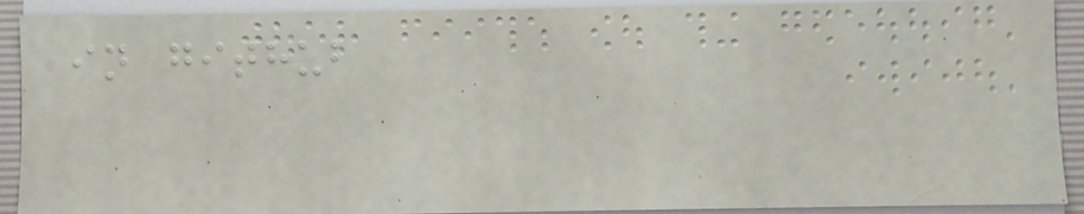in github
